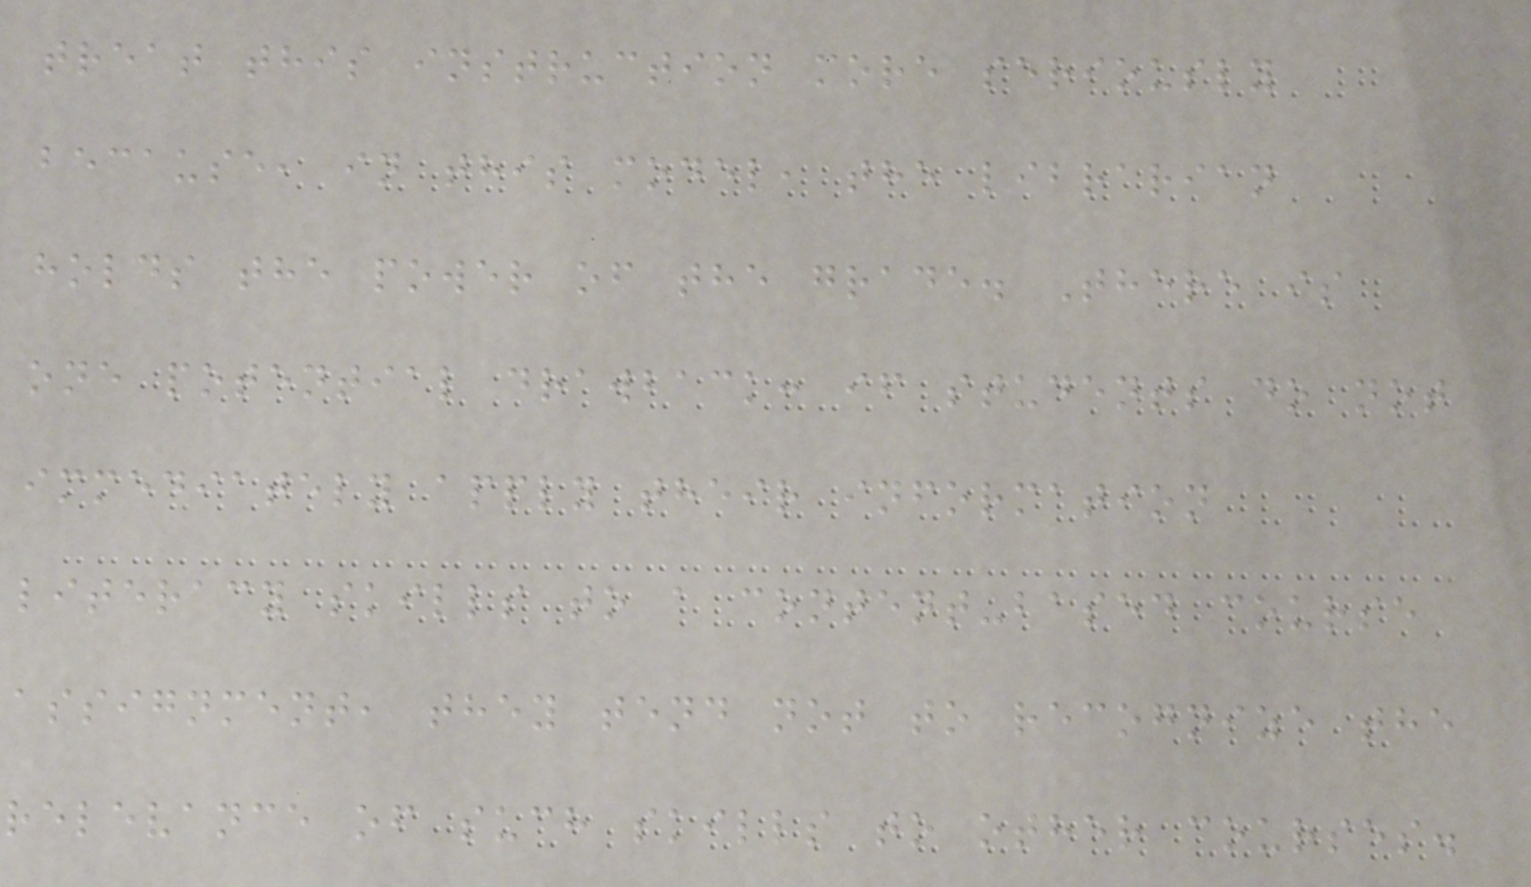treat this instruction more seriously
because, in this model, the librarian
holds the power of the grade. There is
one potential drawback: if students do not
immediately apply their information
literacy skills to a content-based course
assignment, they tend not to recognize the
relevance of such skills to other courses.
